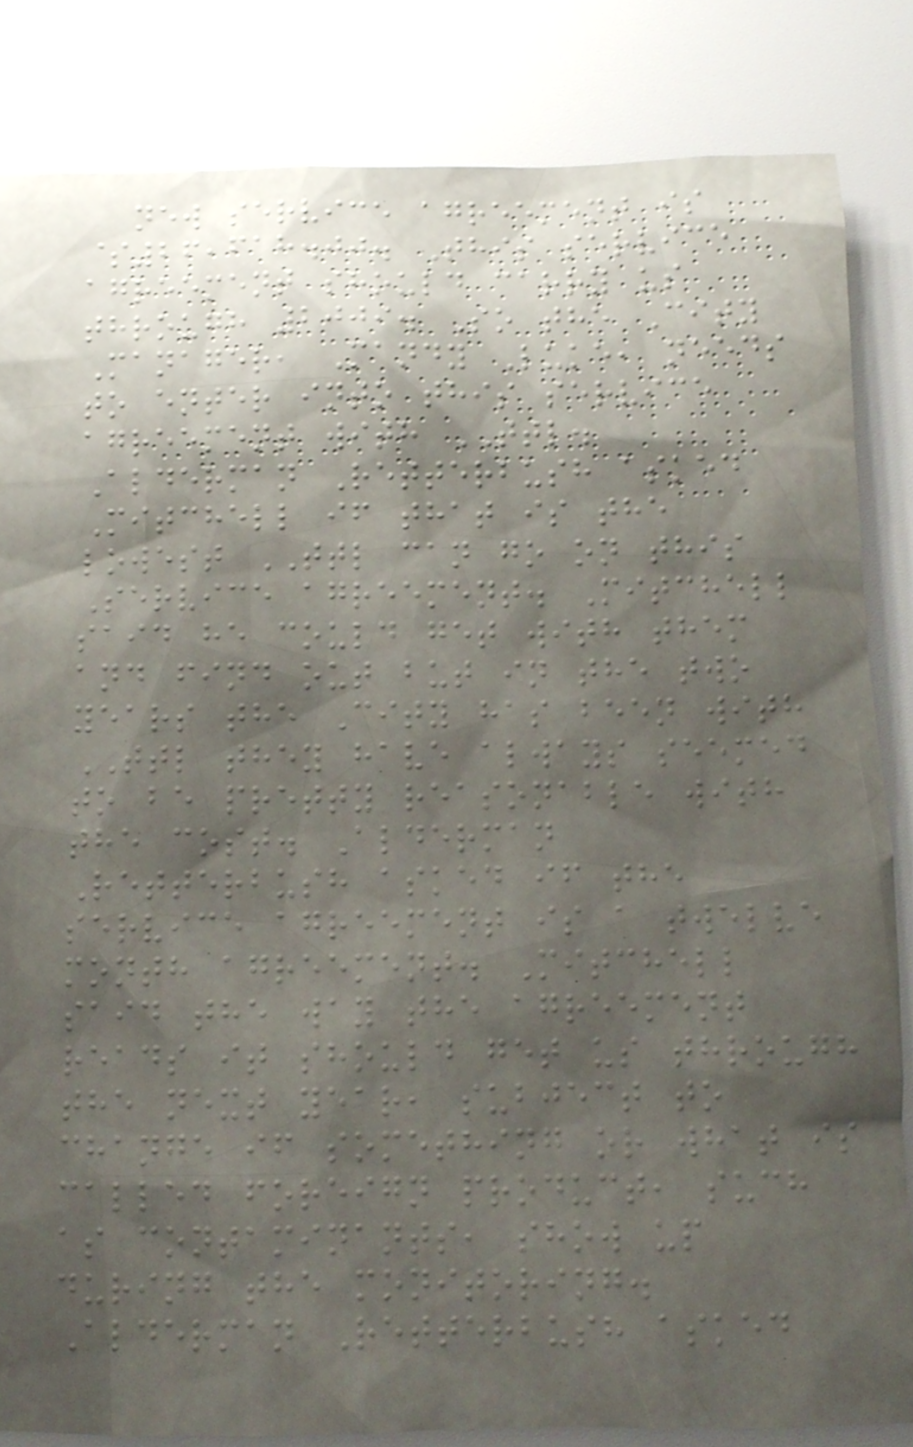new service agreement is
$26,618.00. This service
agreement should carry us
through 2009. So the City
Manager, Mandy Luke, needs
to enter into this service
agreement with TTL.
Alderman Retterbush asked
Mitchell if that is the
lowest TTL can go on this
Service agreement. Mitchell
said he could get with them
and find out but in the two
years the City has been with
TTL they have always seemed
to be pretty reasonable with
the cost. Alderman
Retterbush asked if the
service agreement is a twelve
month agreement. Mitchell
said the way the agreement
reads it should get us through
the next year, subject to
change if something or what is
called foreign product, such
as contaminants, show up
during the monitoring.
Alderman Retterbush asked
